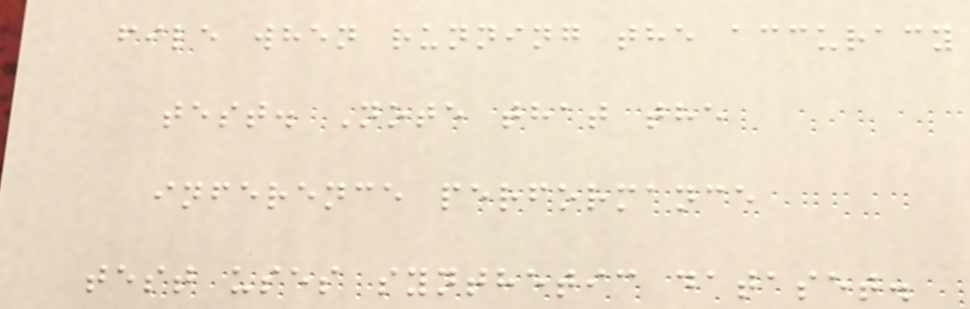file when running the accuracy
test. Note that the
inference performance
test uses synthetic dataset.
